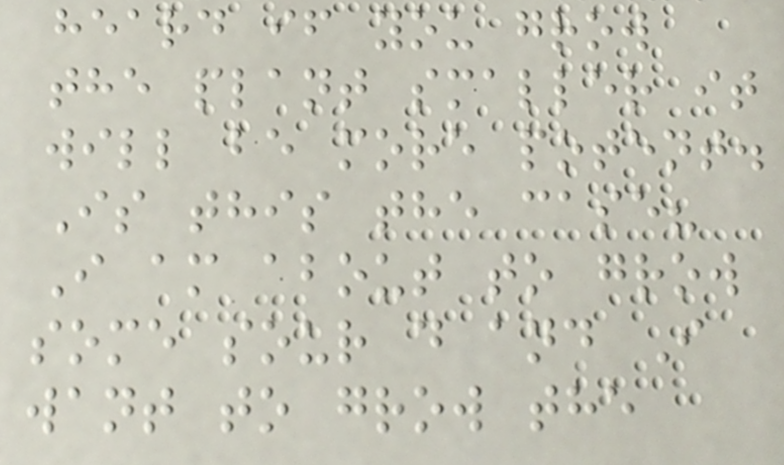heard if you grow
the plant smaller it
will be more potent.
Is this the case?
I am about to grow
some sour d and I
want to grow the
